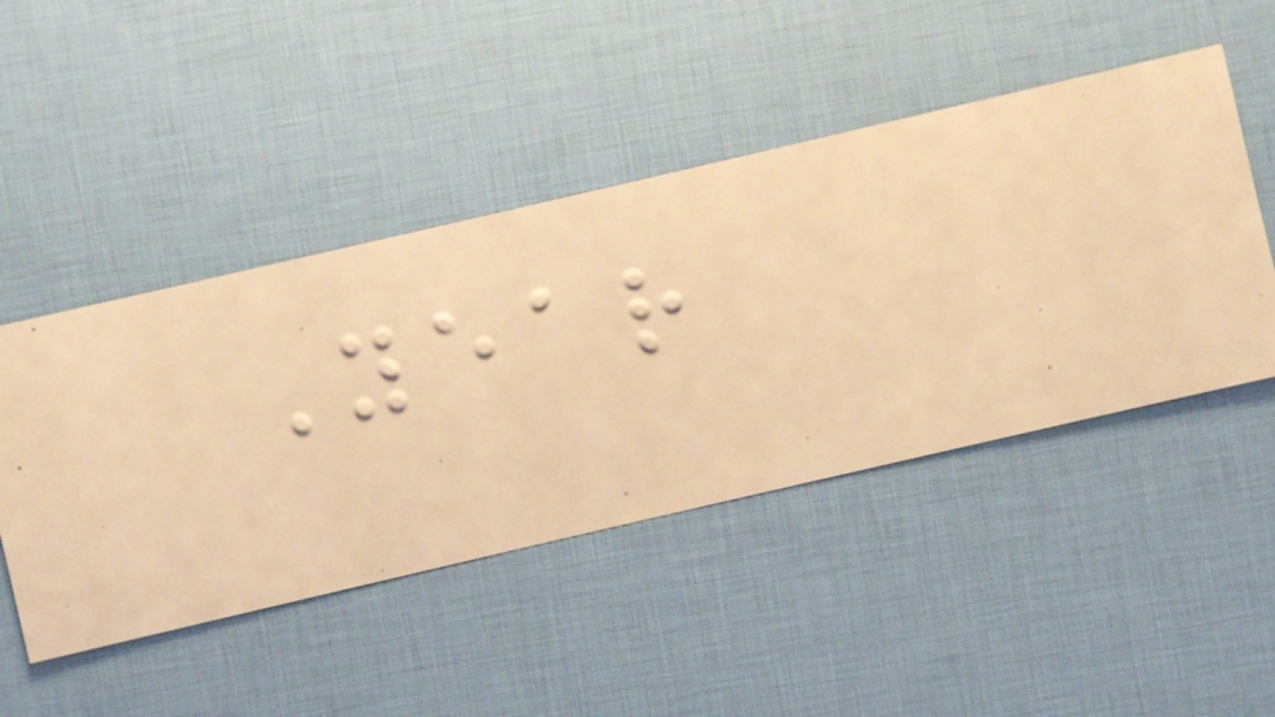Year
